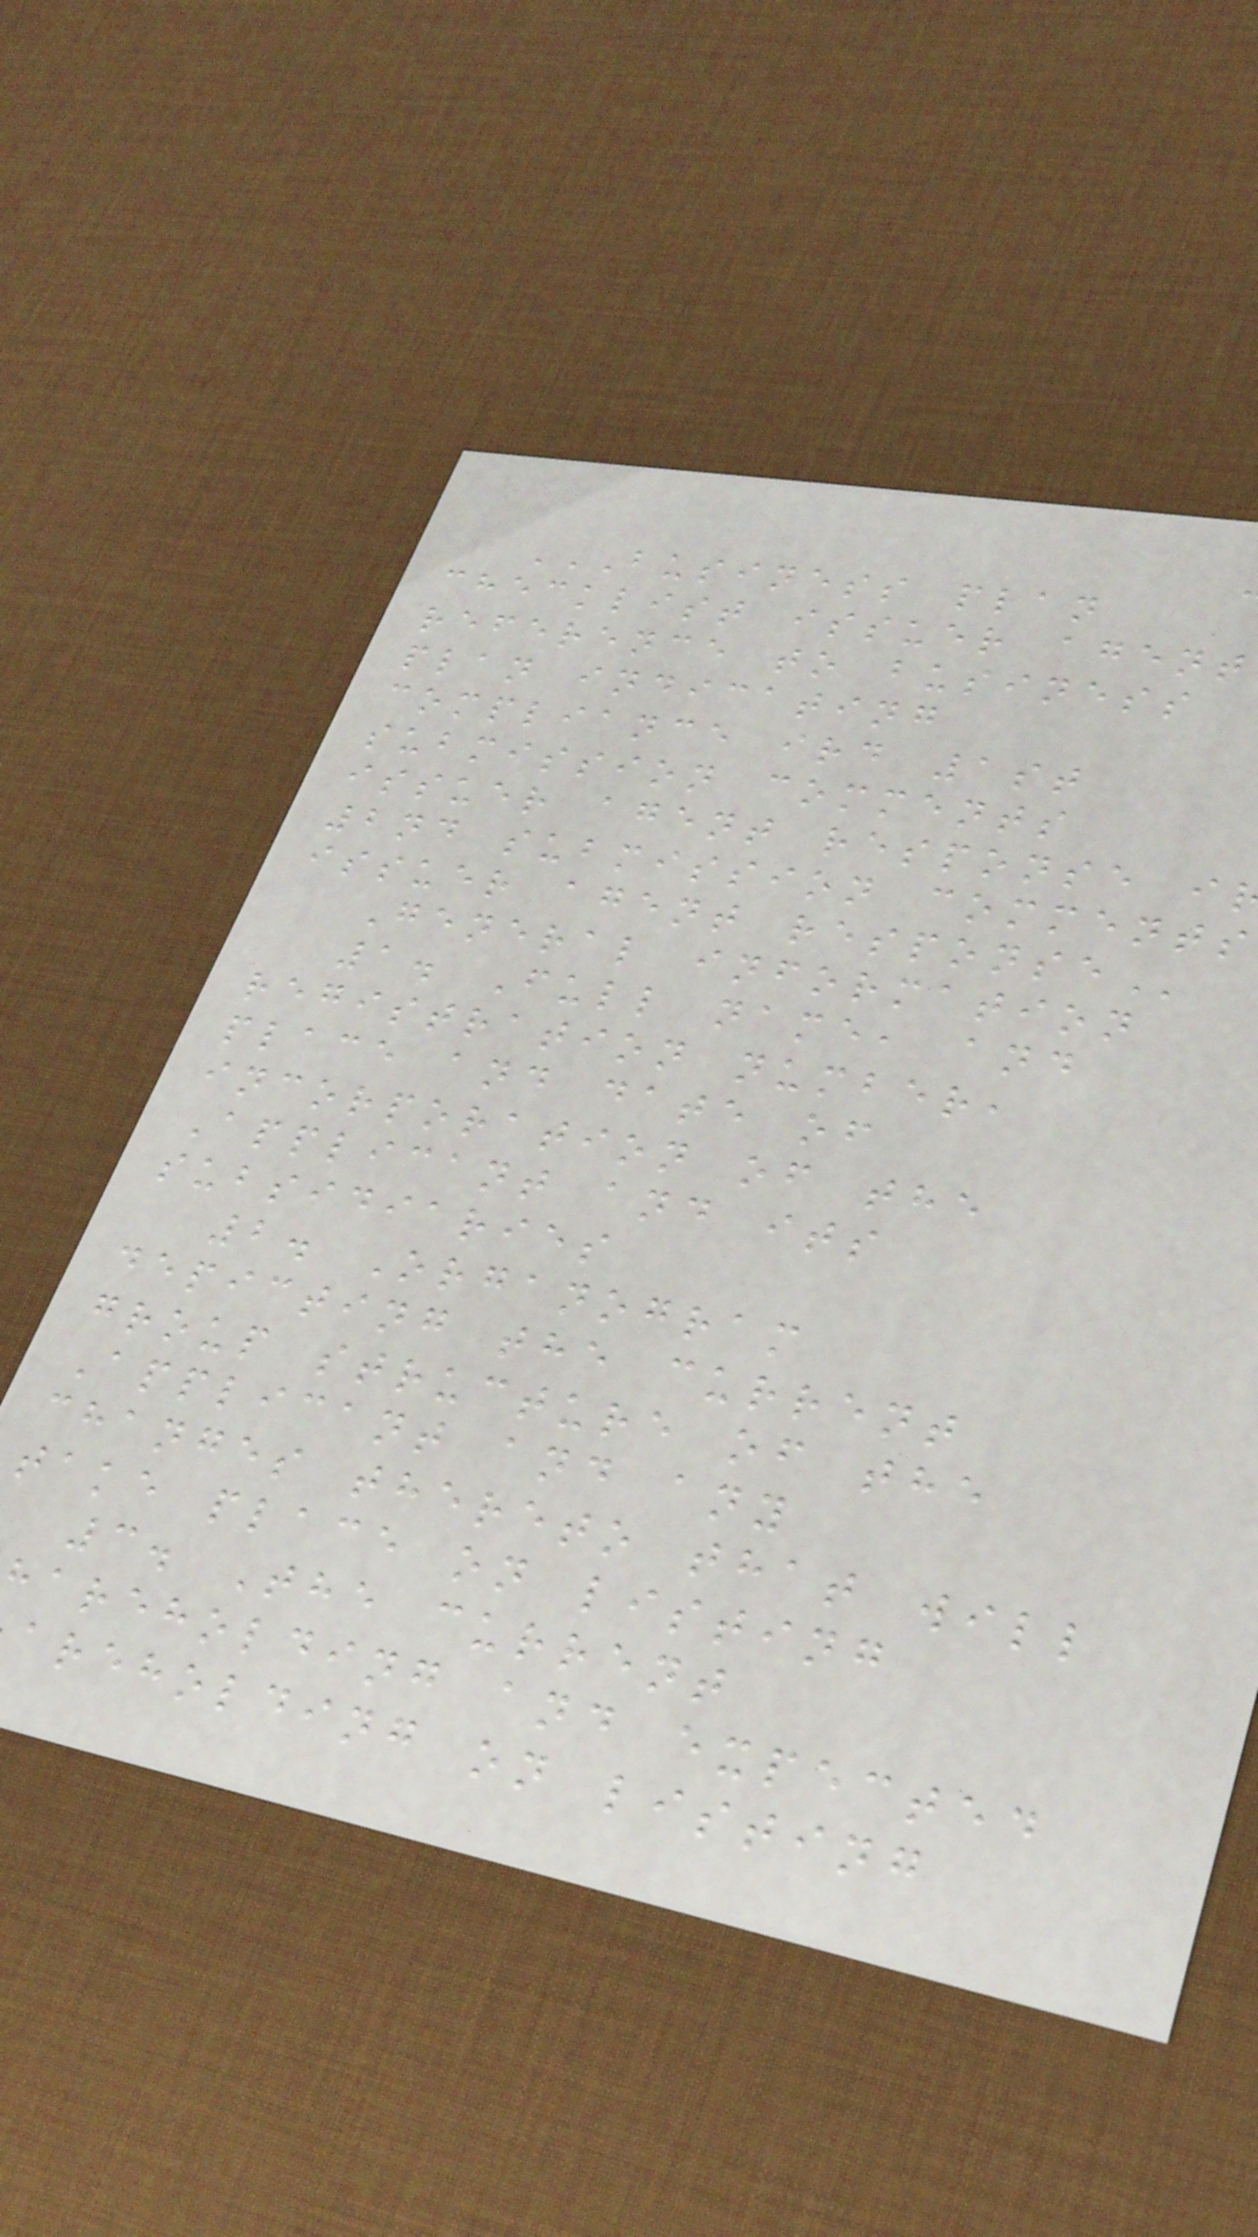BUSINESS PLAN
checklist issuer agent
reference to business
plan indicating
compliance ird 1st
submission comments
issuer agent response
2nd submission comments
issuer agent
General information
1. Full name, and
registration number,
place and date of
incorporation of the
Applicant and its
subsidiaries
2. Organogram
depicting the current
group structure of the
Applicant and any
changes thereto that will
take place on listing
3. The current
hareholding and expected
areholding on listing
